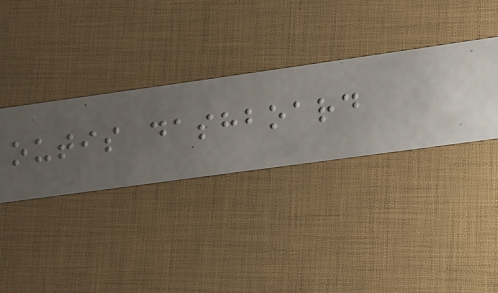outis dashboard
